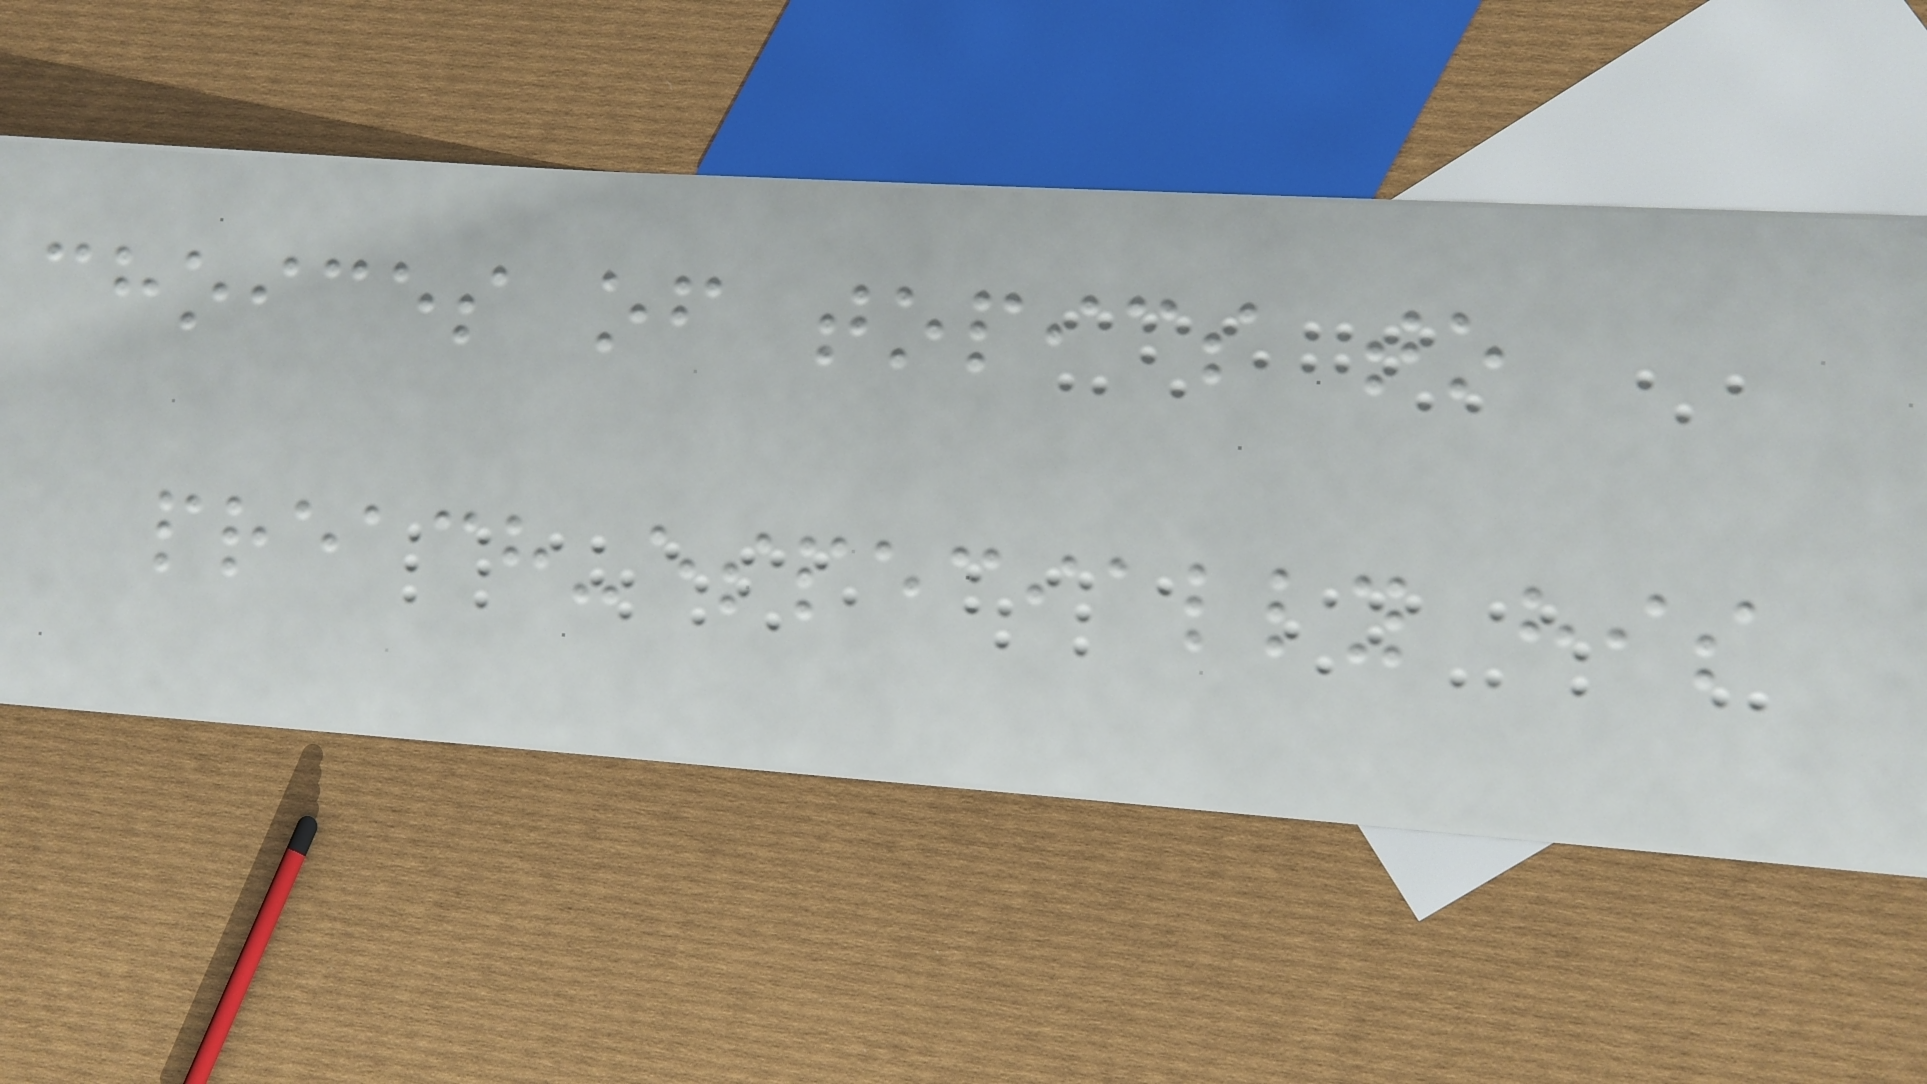choices of topics to
preach-especially his
